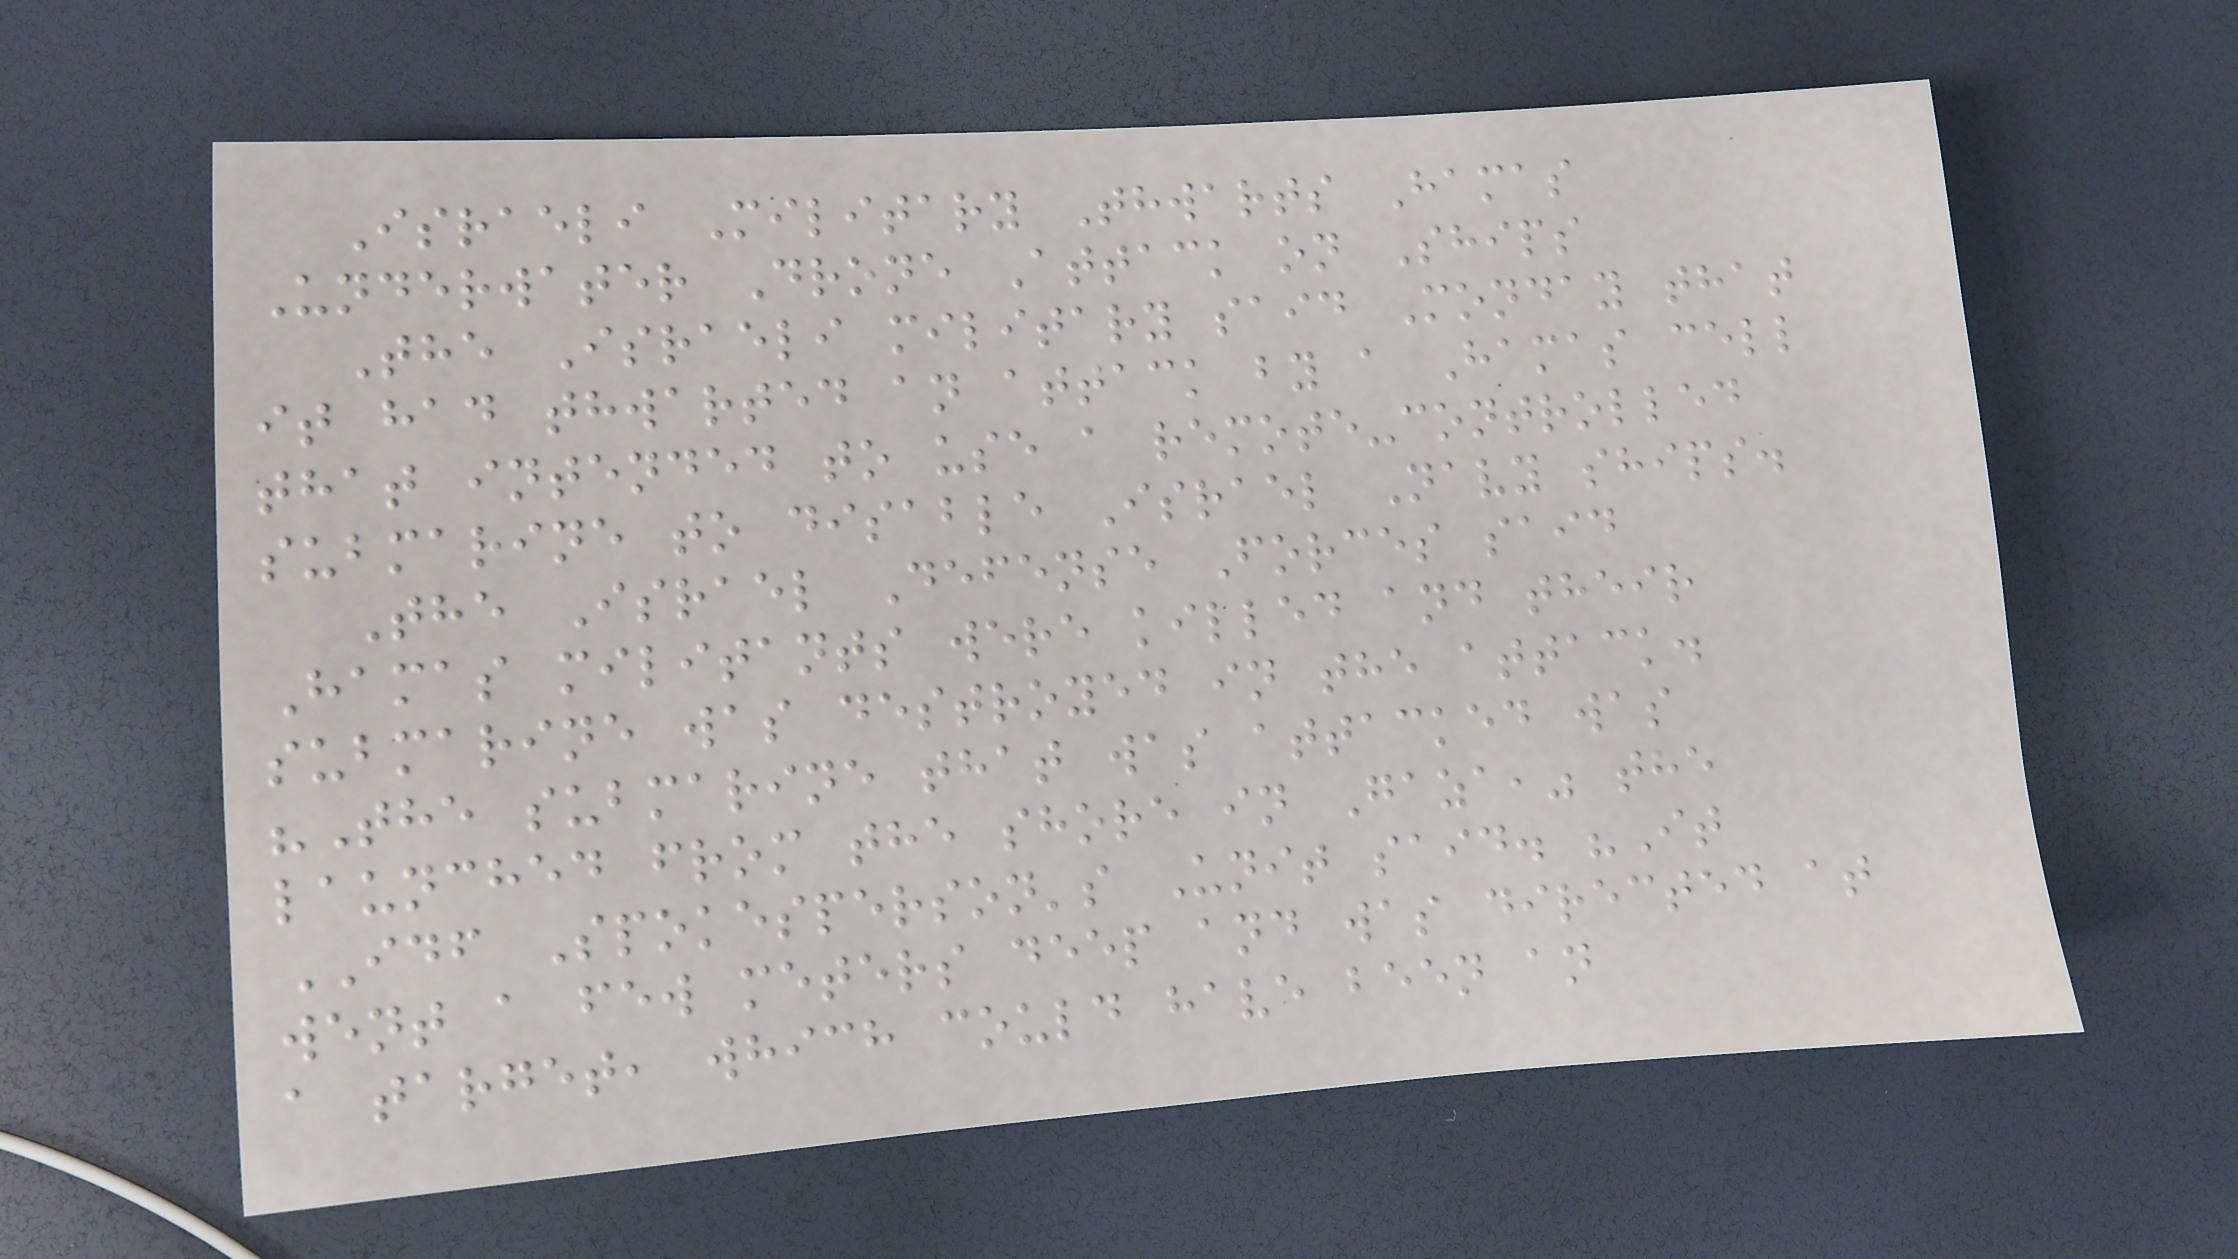Israeli Military Thwarts Hamas
Underwater Drone Attack on Ships
The Israeli military said Monday that
it had thwarted an attack by a Hamas cell
that intended to use a remote-controlled
submarine to disable Israel Navy ships.
The Israel Defense Forces said
Hamas militants were killed and their
submarine was destroyed in the attack.
"The submarine that was attacked was
launched from the shore in Gaza," the
IDF Spokesperson's Unit said. "It
went a few meters deep and was directed at
a target, which could have been an
